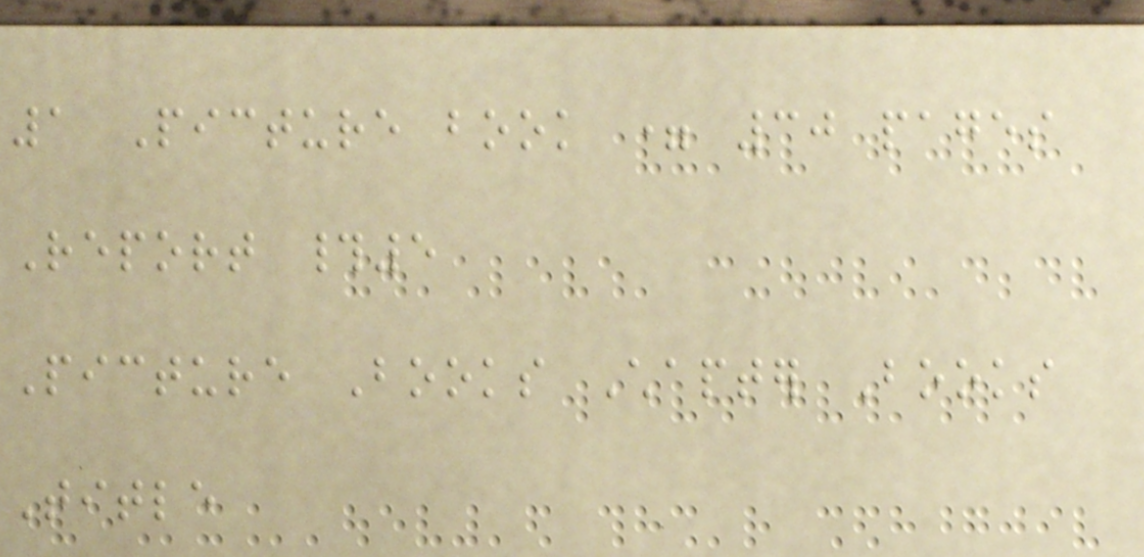1 Picture book = 30 pages
Report #5
Picture Books Chapter Books
Title
